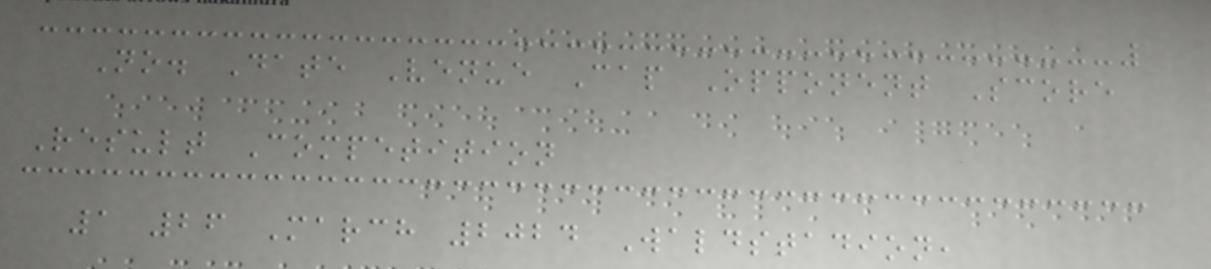No. Date Venue Cap Opponent Score
Result Competition
1 26 March 2024 Waldstadion,
